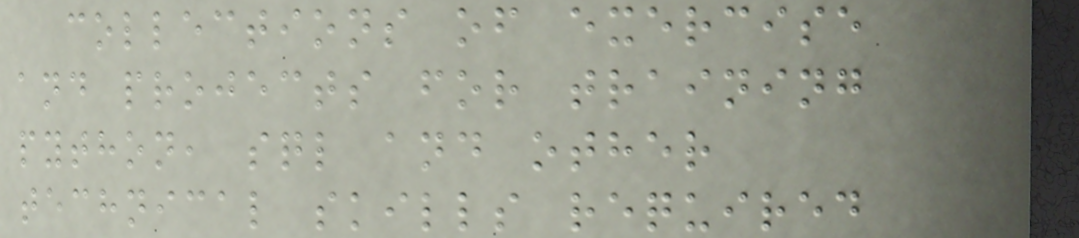collections of exercise
and projects for training
python, sql and other
technical skills required
